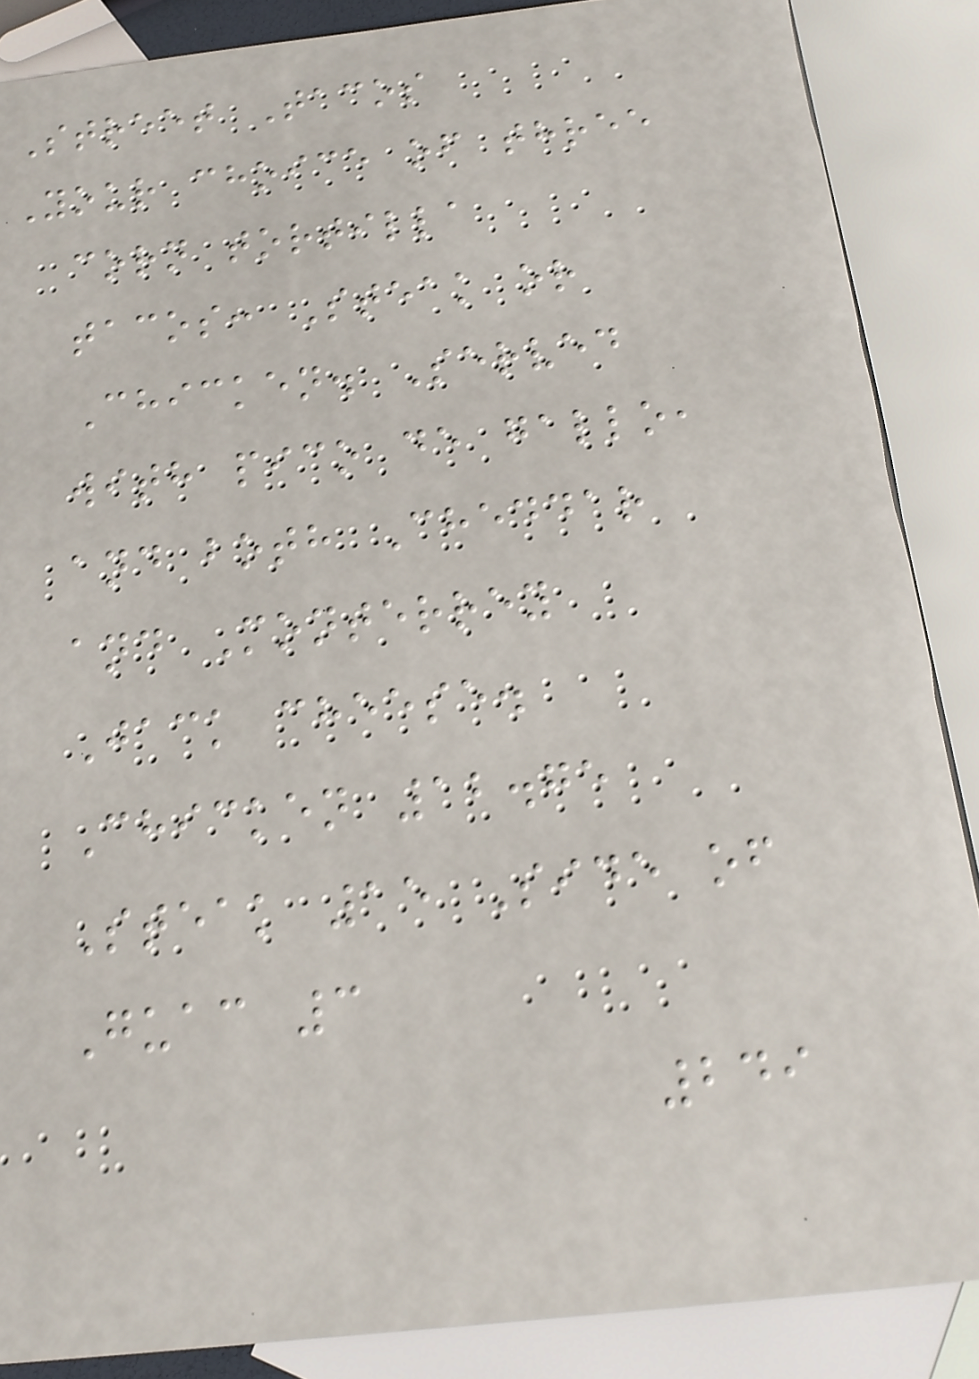Street Tacos
Your choice of three
corn tortilla
tacos: Steak or
Chicken. Served
with pico de gallo,
and both Cheddar
and Monterrey
Jack cheese.
Chicken 12.75
Steak 15 Side of
Guac 3
249
